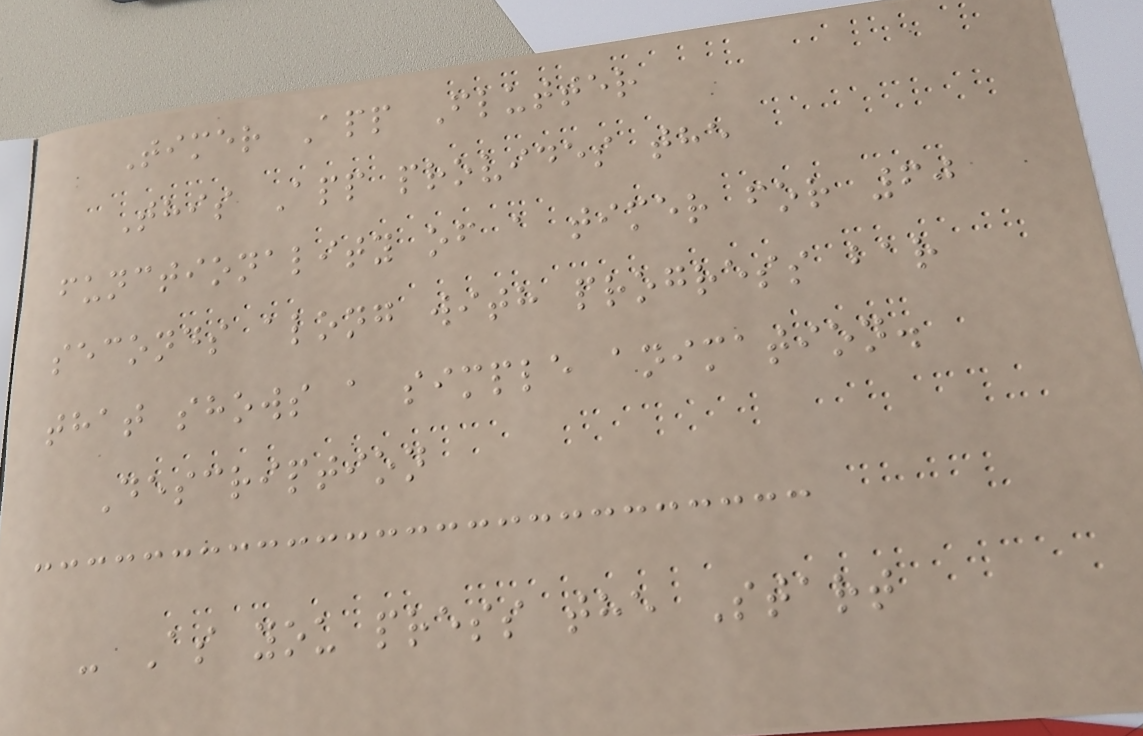Timer App Flutter
This App provides the
functionality of a timer for 60
seconds along with progress bar
that shows a simple animation.
Description
- As you press the Start
